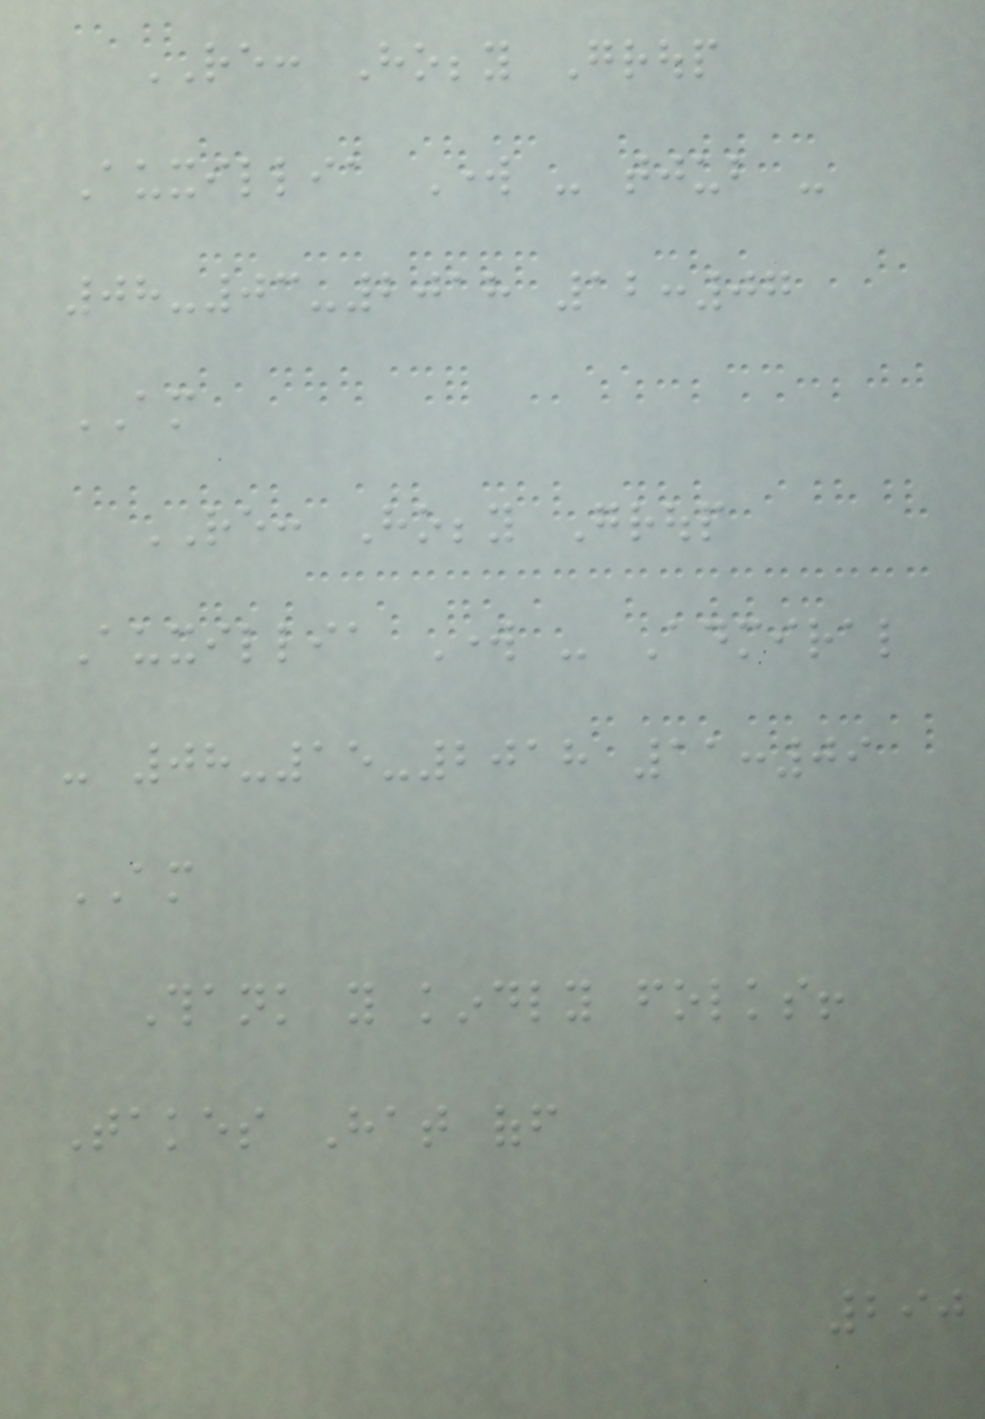RE: Hobby Group
Auxillia Work - tjub -
08-03-2018 12:07
AM
RE: Hobby Group
Auxillia Work - Admiral
- 08-15-2018 11:09
AM
Thank you kindly folks!
Takes Hat off
290
